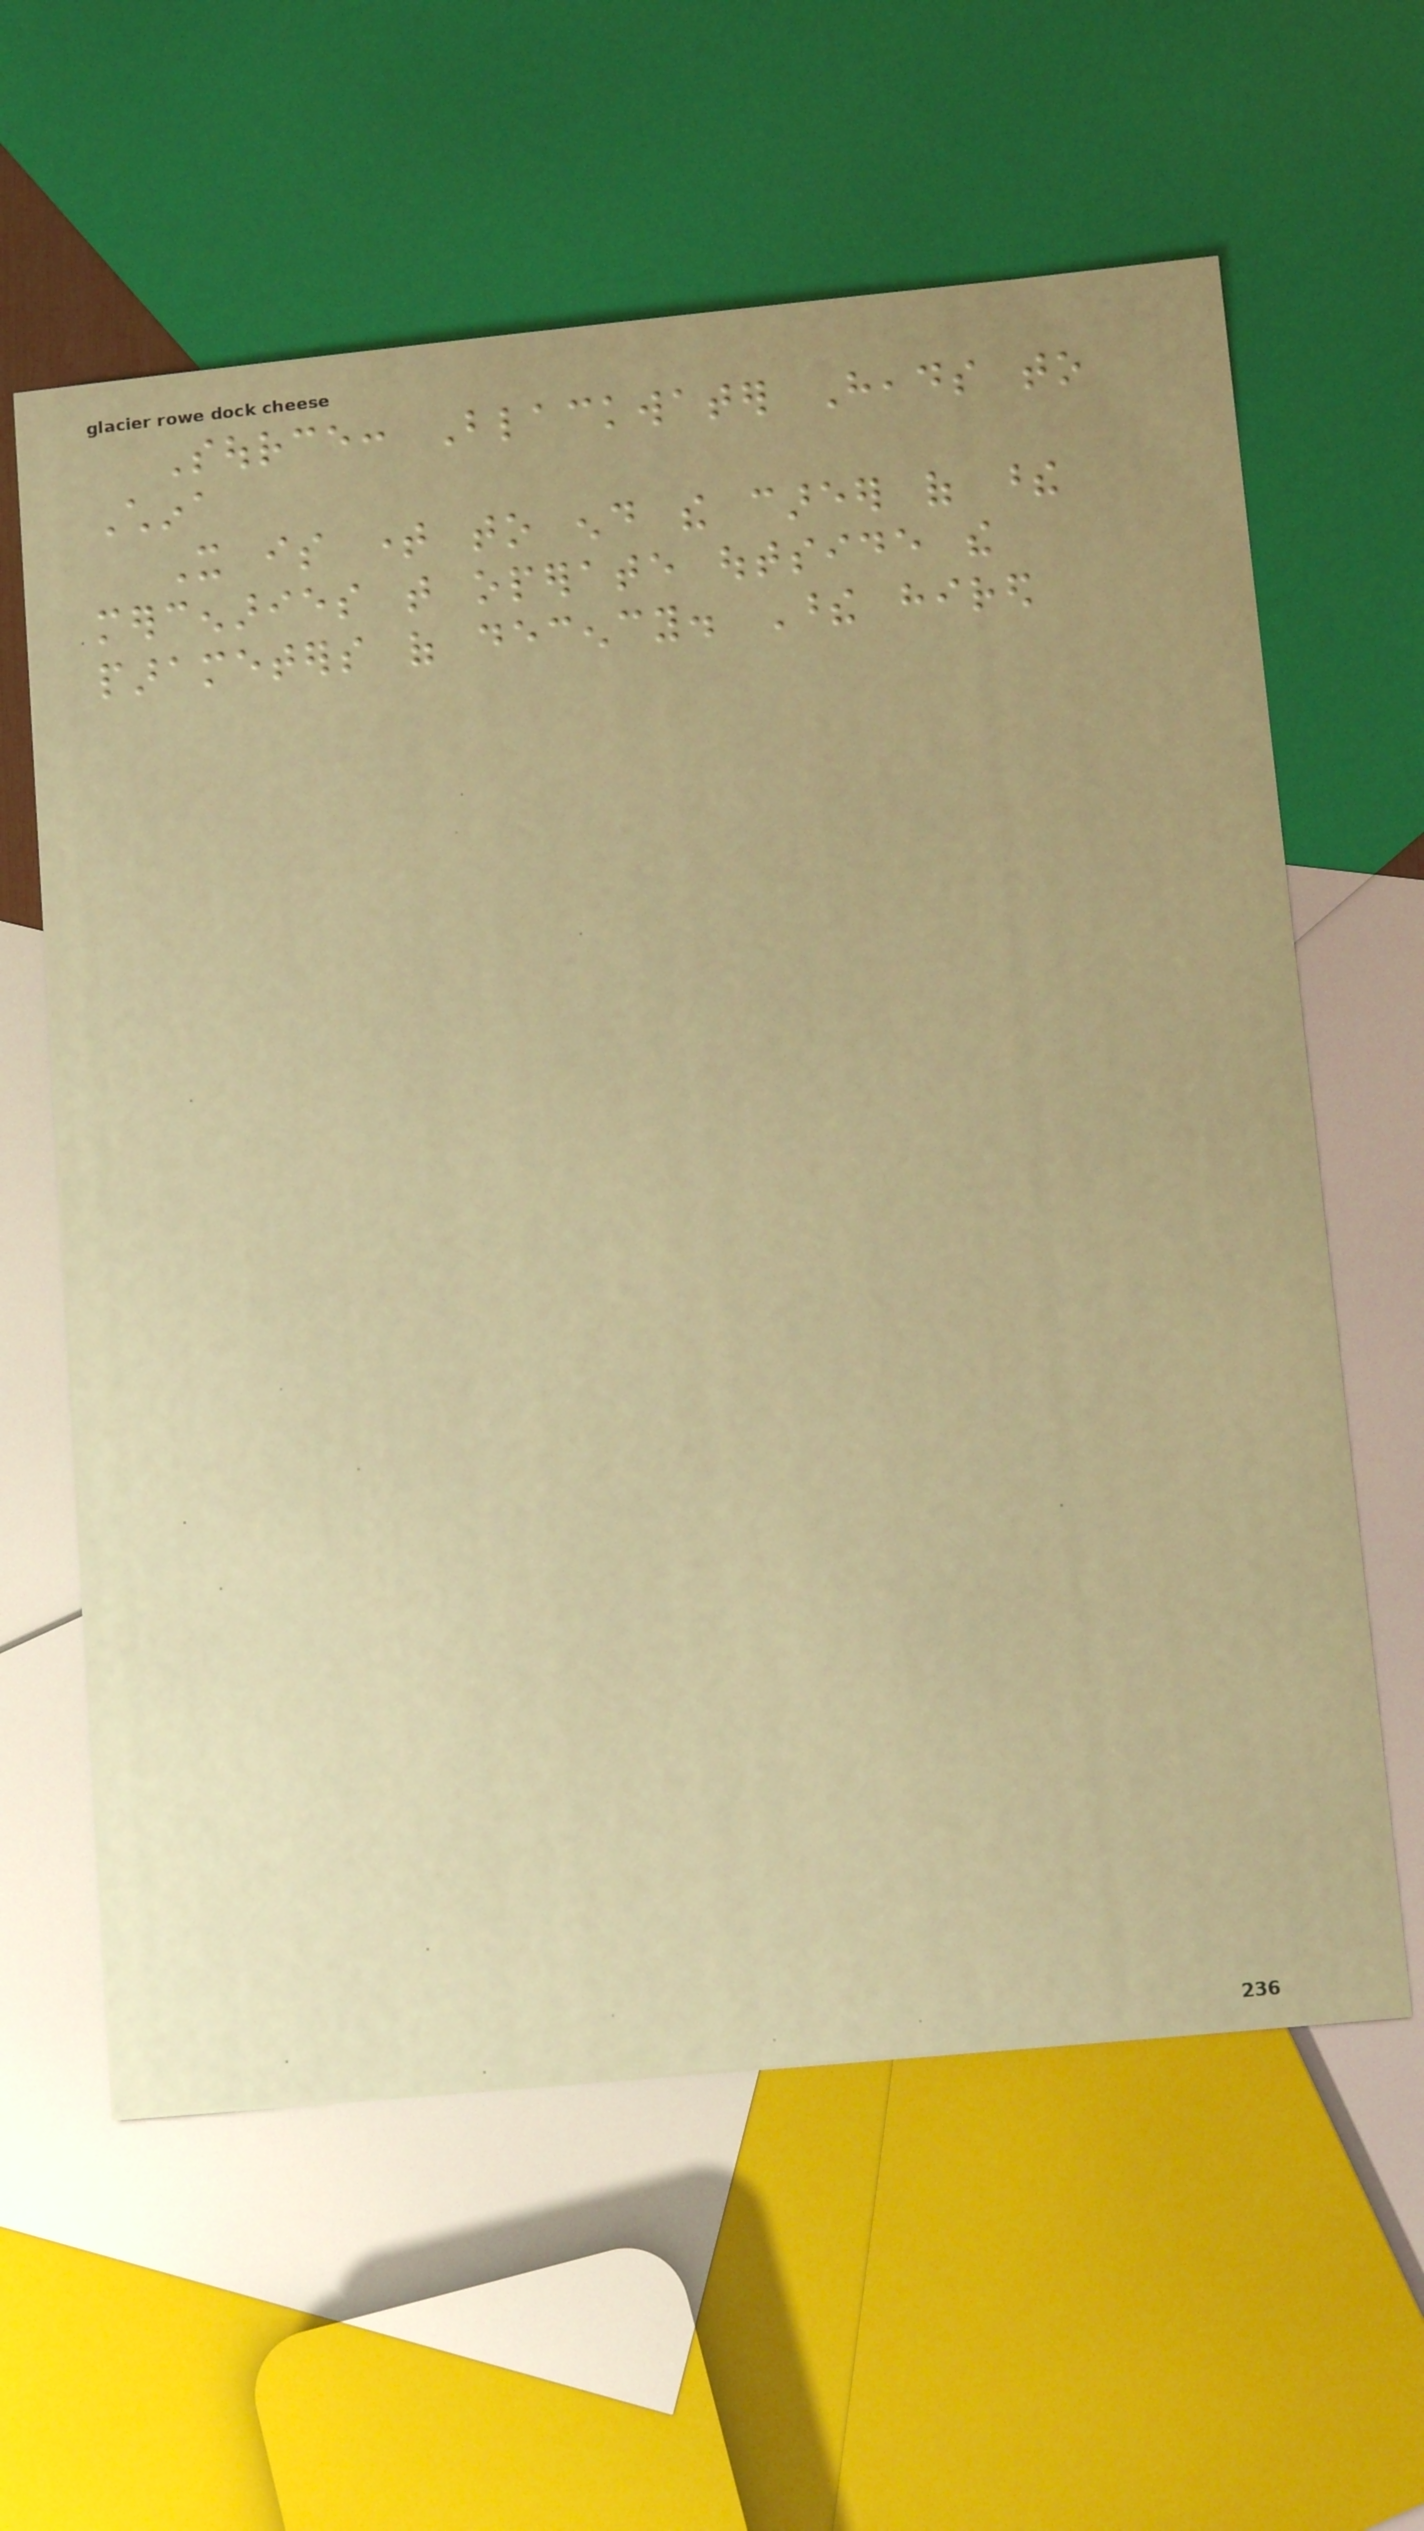Source: Blackwater Heads to
China
It is time to end the career of these
mercenaries that operate outside the
parameters of decency. These hired
